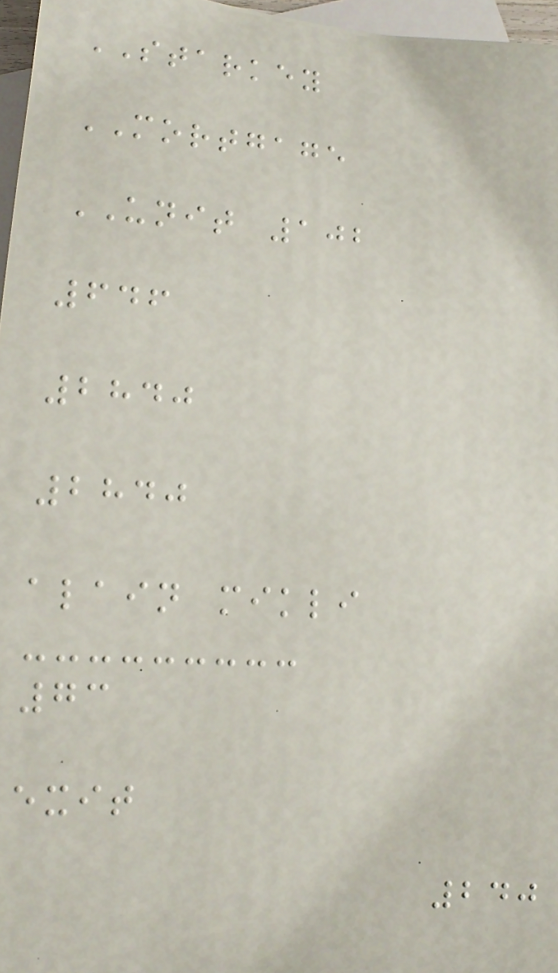STARKEY
MORTGAGE
UNIT 102
646
2840
2840
alain mikli
73
exit
240
